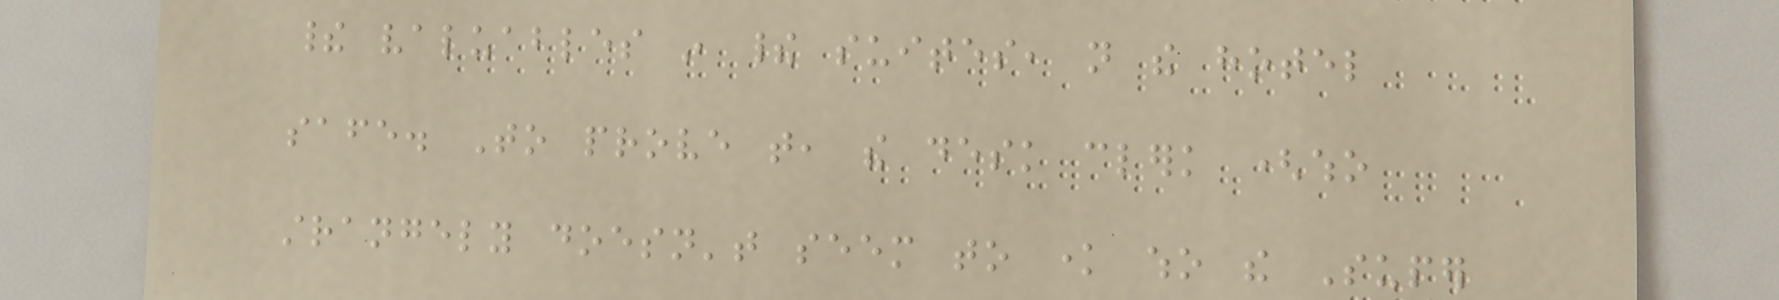their valuables in their suites, not the hotel
safe. To prove that, the desk clerk (who
strangely doesn't seem to know who the Super
